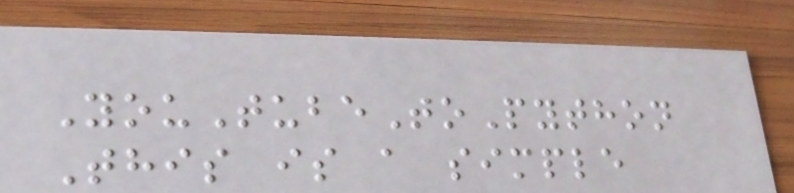YouTubeToPython
This is a simple
